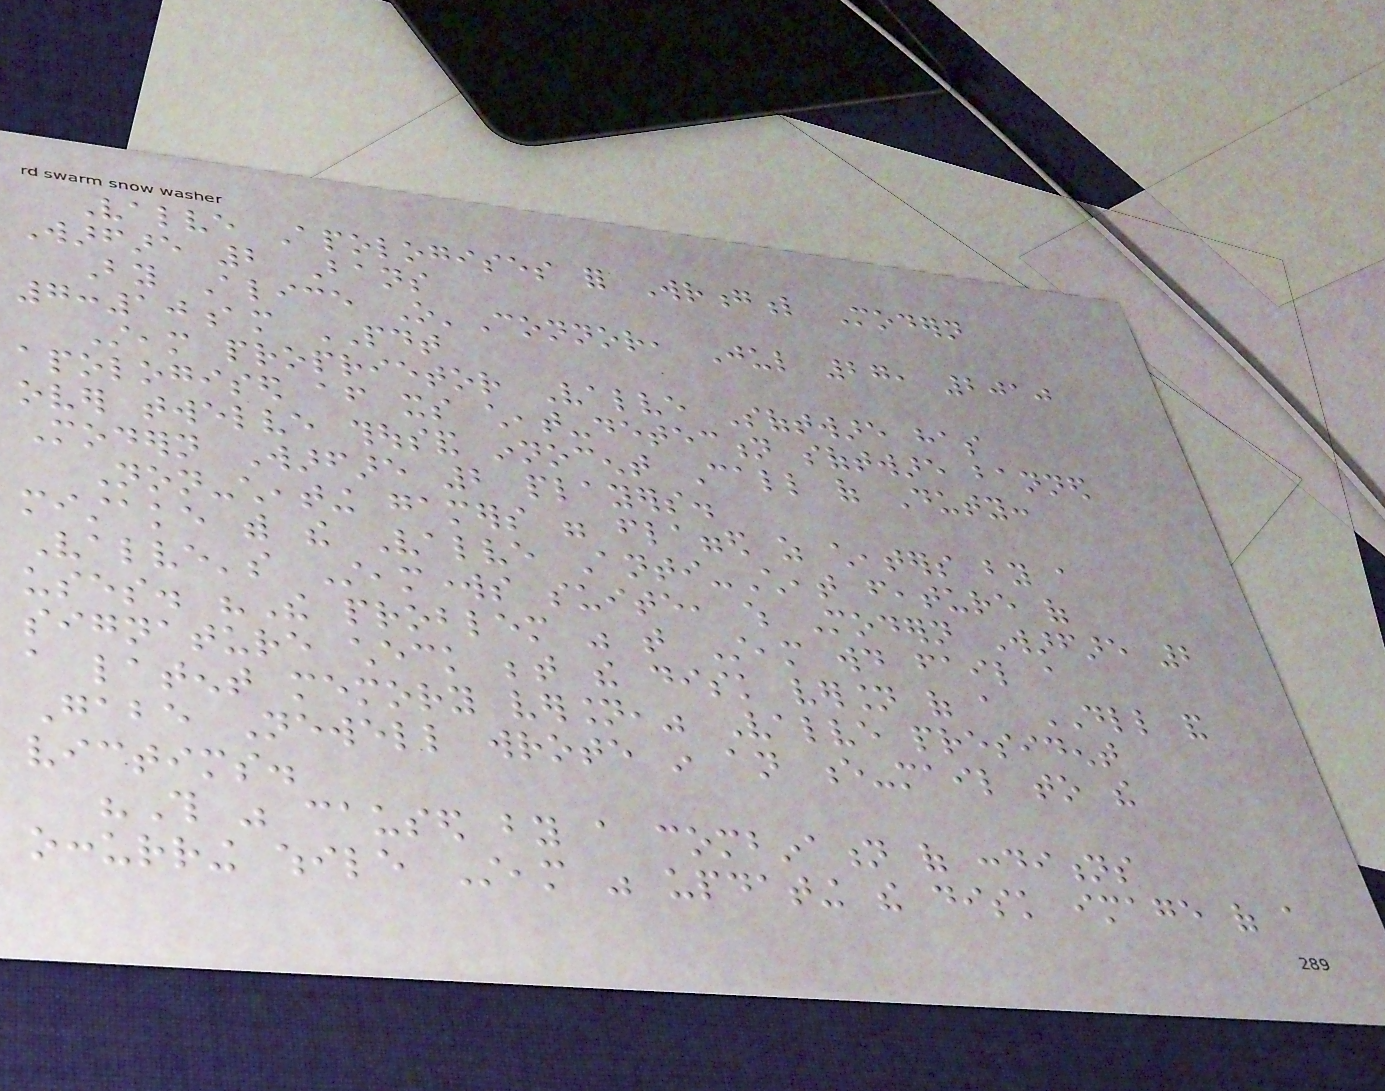Valve Apologises for Wrongful Modern
Warfare 2 Bans
By Alice O'Connor, Jul 27, 2010
7:10am PDT
Steam proprietor Valve Software has
apologised after its cheat-detection software banned
over twelve thousand innocent Call of Duty:
Modern Warfare 2 players.
Non-cheating gamers were flagged as cheaters by a
mistake with the Valve Anti-Cheat feature of
Valve's Steamworks suite, which Modern Warfare 2
uses. "The problem was that Steam would fail a
signature check between the disk version of a DLL and
a latent memory version," Valve president
Gabe Newell wrote in an e-mail to the
victims.
"This was caused by a combination of conditions
occurring while Steam was updating the disk image of a
